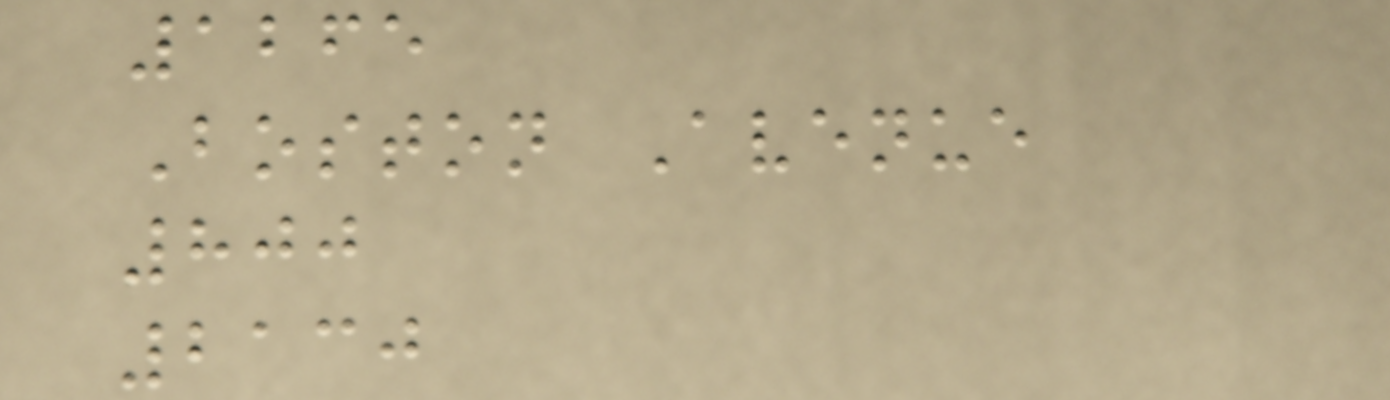1265
Boston Avenue
800
2130
